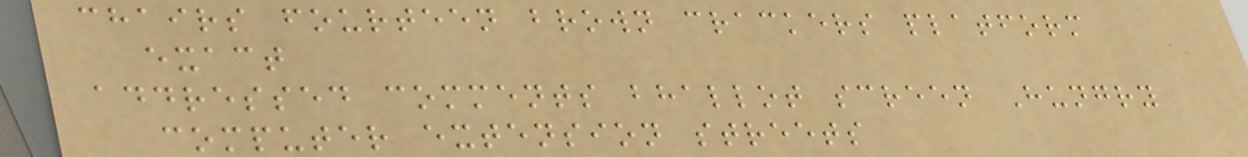chairs fourteen brown crackers platform
exact
addressed comments bhallot screen Hungry
computer extension streets
